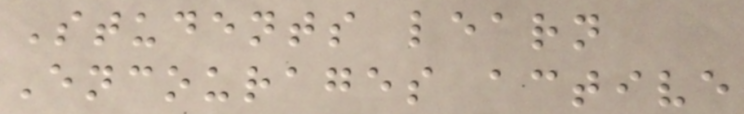Students learn
Encourages active
